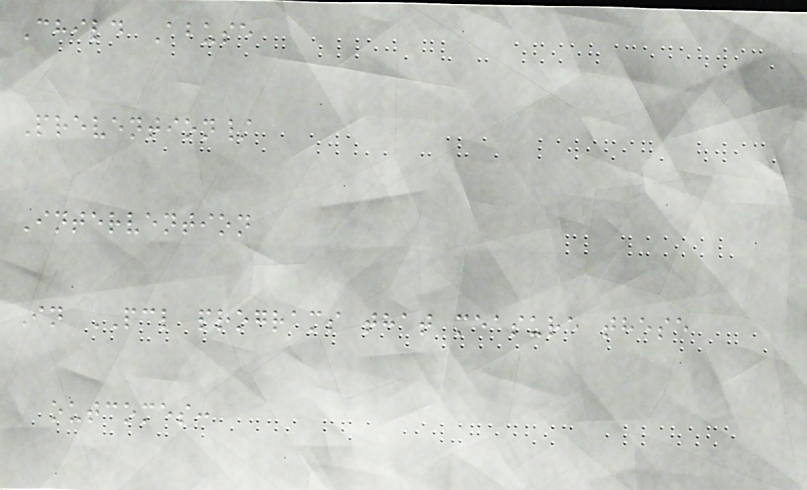Child Abuse
Prevention/
Intervention
In PCL programs that measure these
outcomes:
